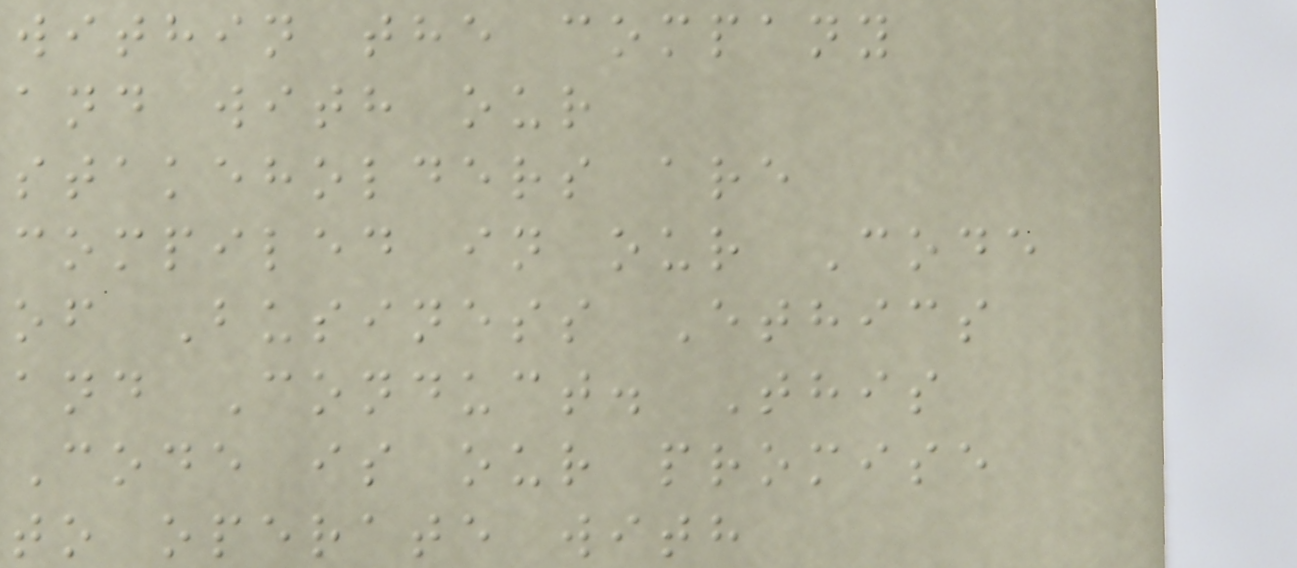within the company
and with our
stakeholders are
compiled in our Code
of Business Ethics
and Conduct. This
Code is our promise
to operate with
